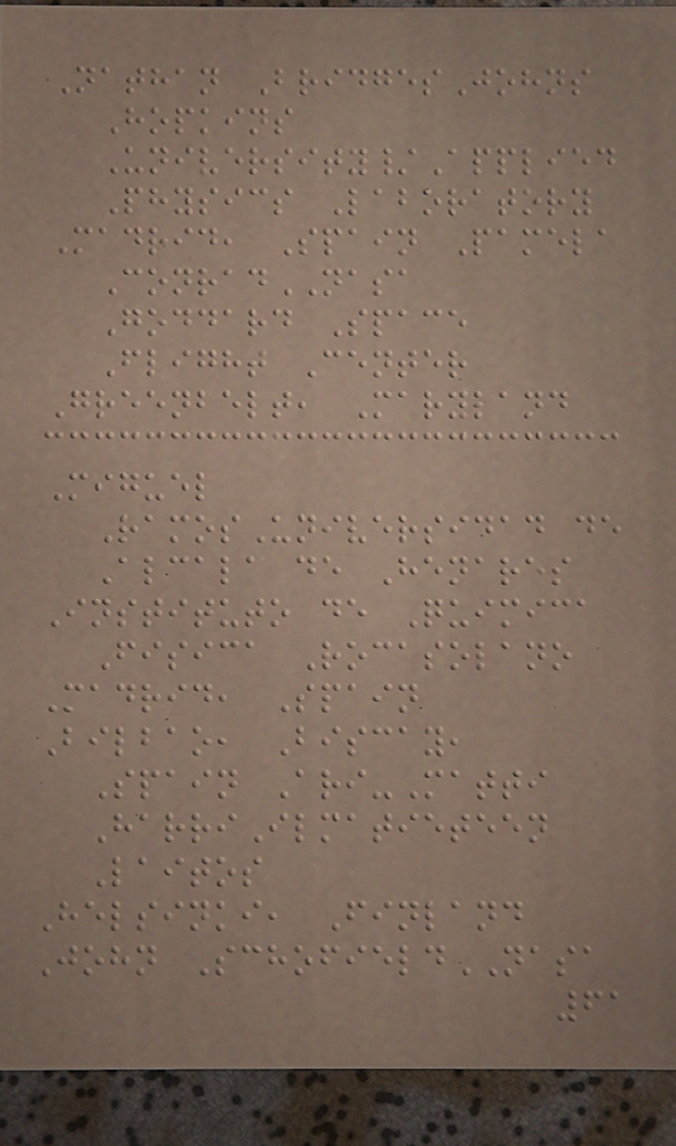Nathan BridgesJohns
Hopkins
University/Applied
Physics Laboratory
Madrid, Spain Pamela
ConradNASA
Goddard Space
Flight Center
Greenbelt, Maryland
Miguel
RamosUniversidad de
Alcala de Henares
Instituto de Quimica
Fisica Rocasolano
Madrid, Spain
Bilbao, Biscay,
Spain Ari-Matti
HarriIlmatieteen
Laitos
Helsinki, Finland
John SchofieldNASA
61
